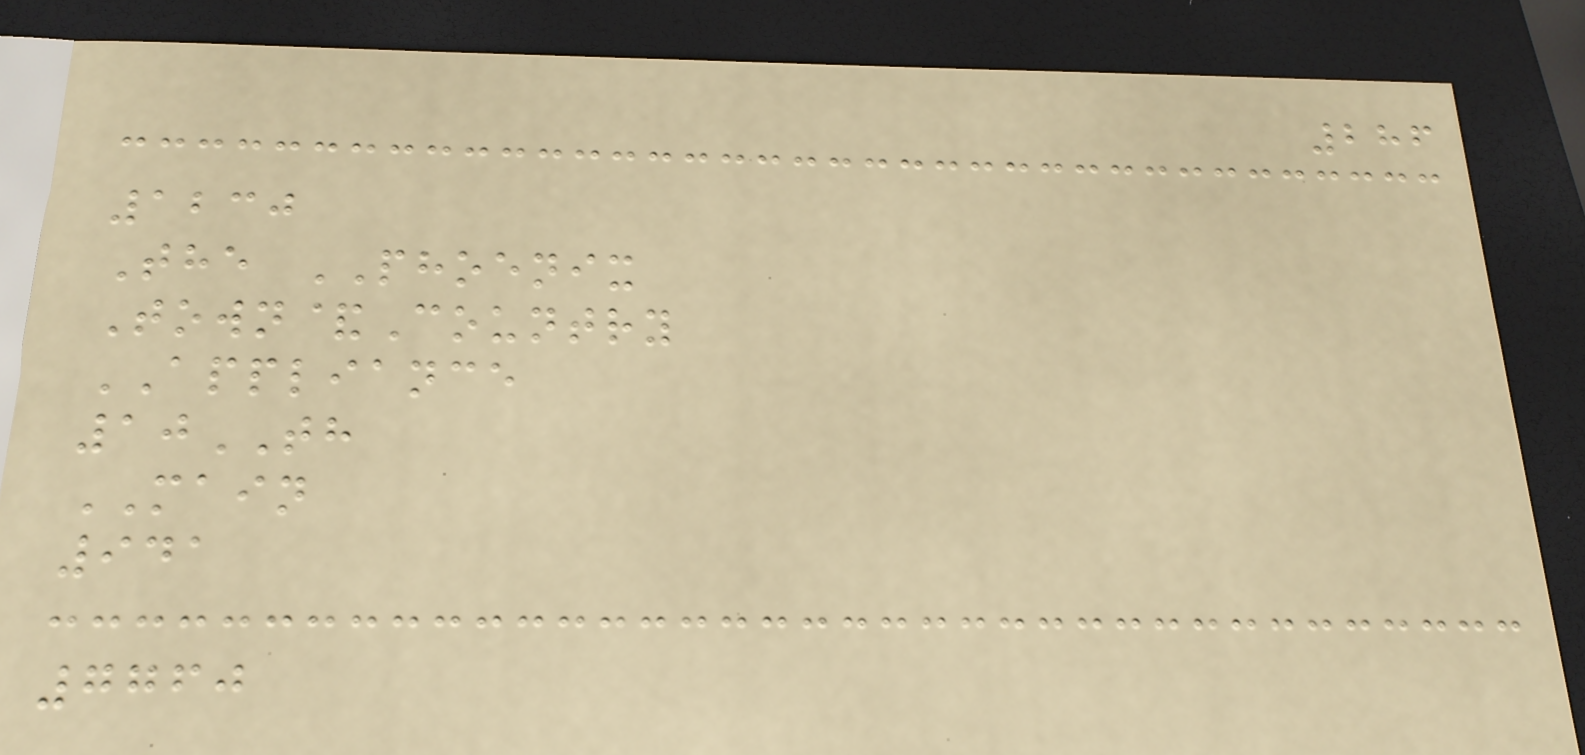286
1230
The PHOENIX
Town&Country
APPLIANCE
10TH
MAIN
941
7760
